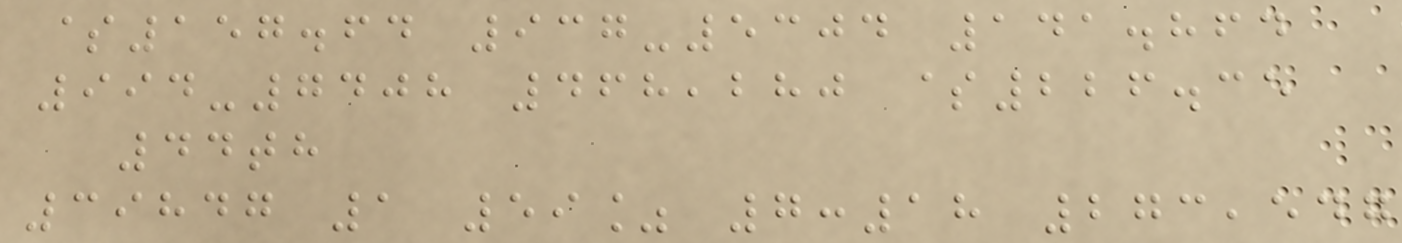$157.64 937-5304 141.864
994-7408 468,280 $226.35
44th
39847 1 59% 7:18 273,547
